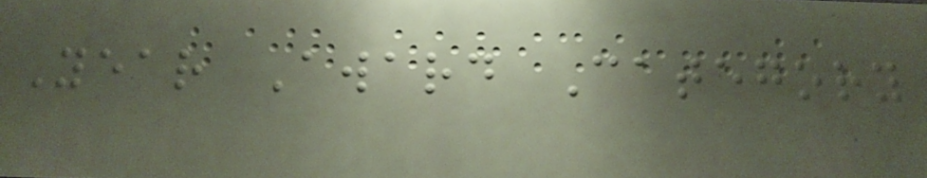Year Award Category
